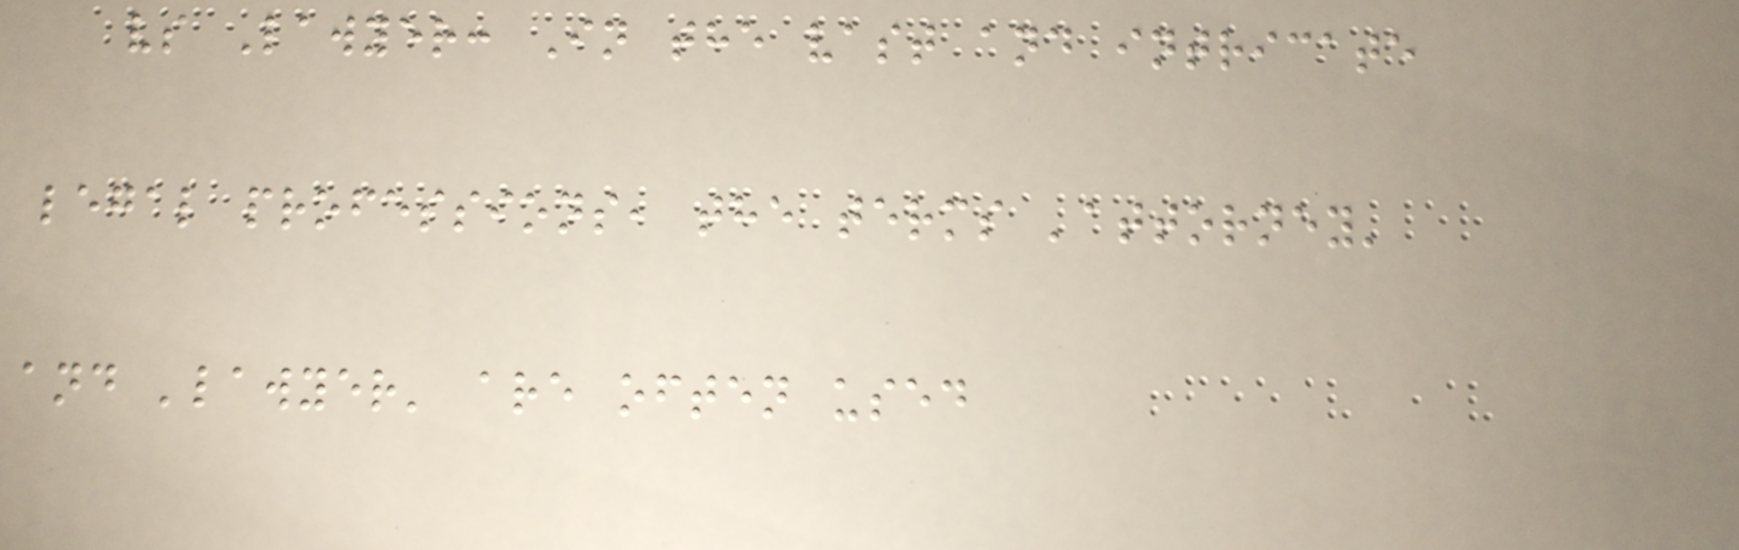vs Lawyer: In the vast and intricate
legal professions, the terms 'attorney'
and 'lawyer' are often used
